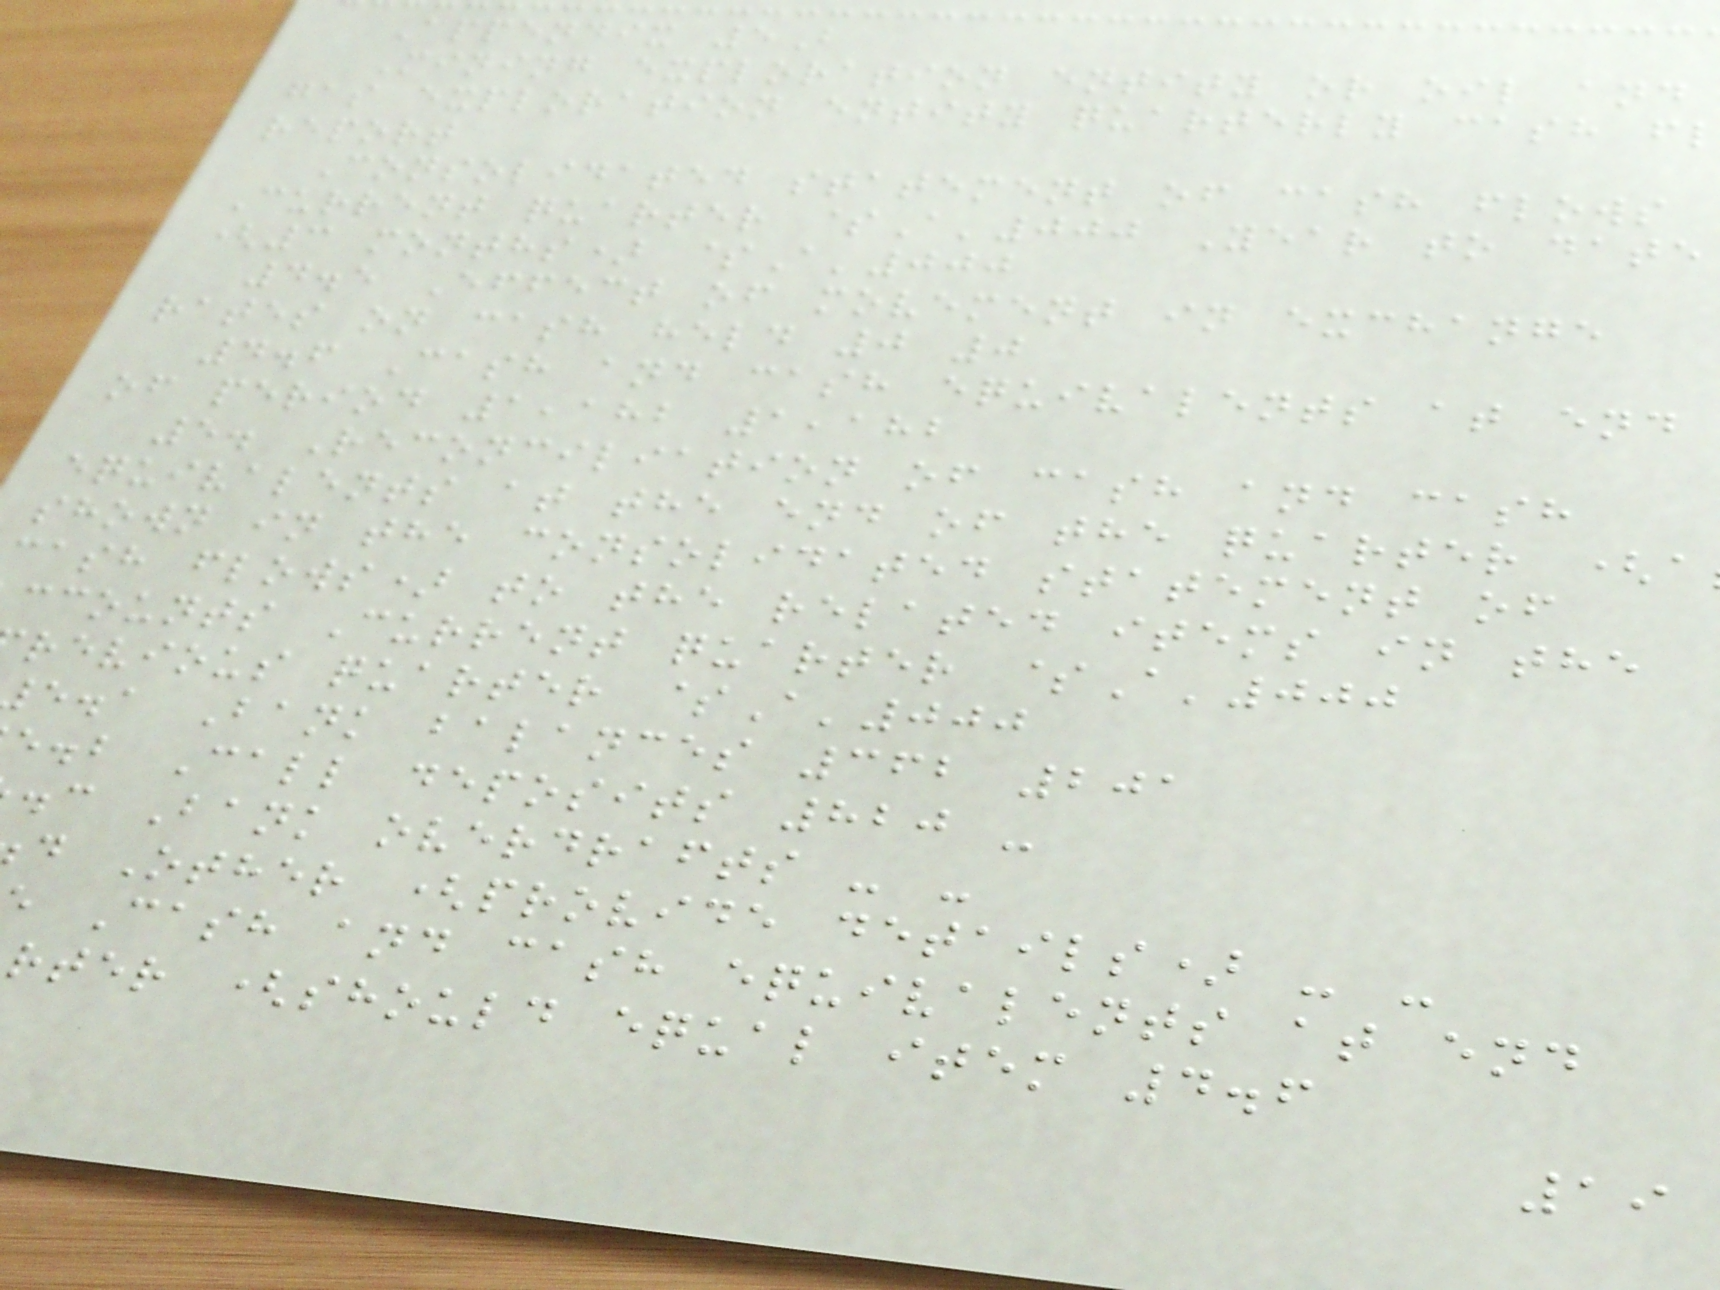Appendix 5B
Mining exploration entity or oil and
gas exploration entity quarterly cash fl
report
Consolidated statement of cash flows
Current quarter $A'000 Year to date
(3 months) $A'000
4.5 Effect of movement in exchange
rates on cash held 0 0
4.6 Cash and cash equivalents at end
of period 1,182 1,182
5. Reconciliation of cash and cash
equivalents at the end of the quarter (a
shown in the consolidated statement of
cash flows) to the related items in the
ccounts Current quarter $A'000
revious quarter $A'000
e.a Bank balances 362 201
e.b Call deposits 820 -
.c Bank overdrafts - -
d Other (provide details) - -
Cash and cash equivalents at end
rter (should equal item 4.6
19
